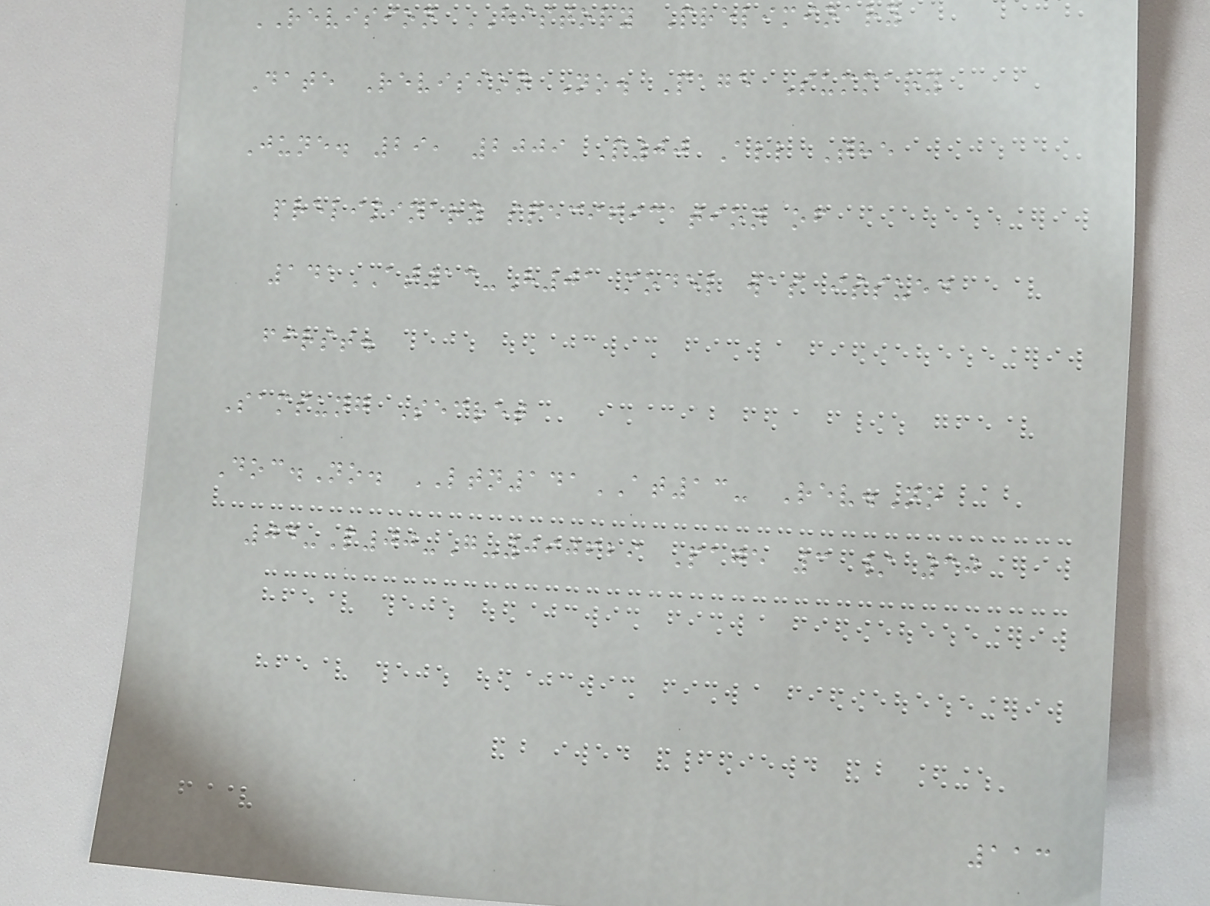REVISION HISTORY Preliminary
Date Revision No. Page Summary
June. 29, 2009 P00 All The
preliminary specification of
141AT13-H01 model was issued
first.
Samsung Secret
Doc.No. LTN141AT13- Rev.No
04-P00-G-090629 Page 3 / 30
113
